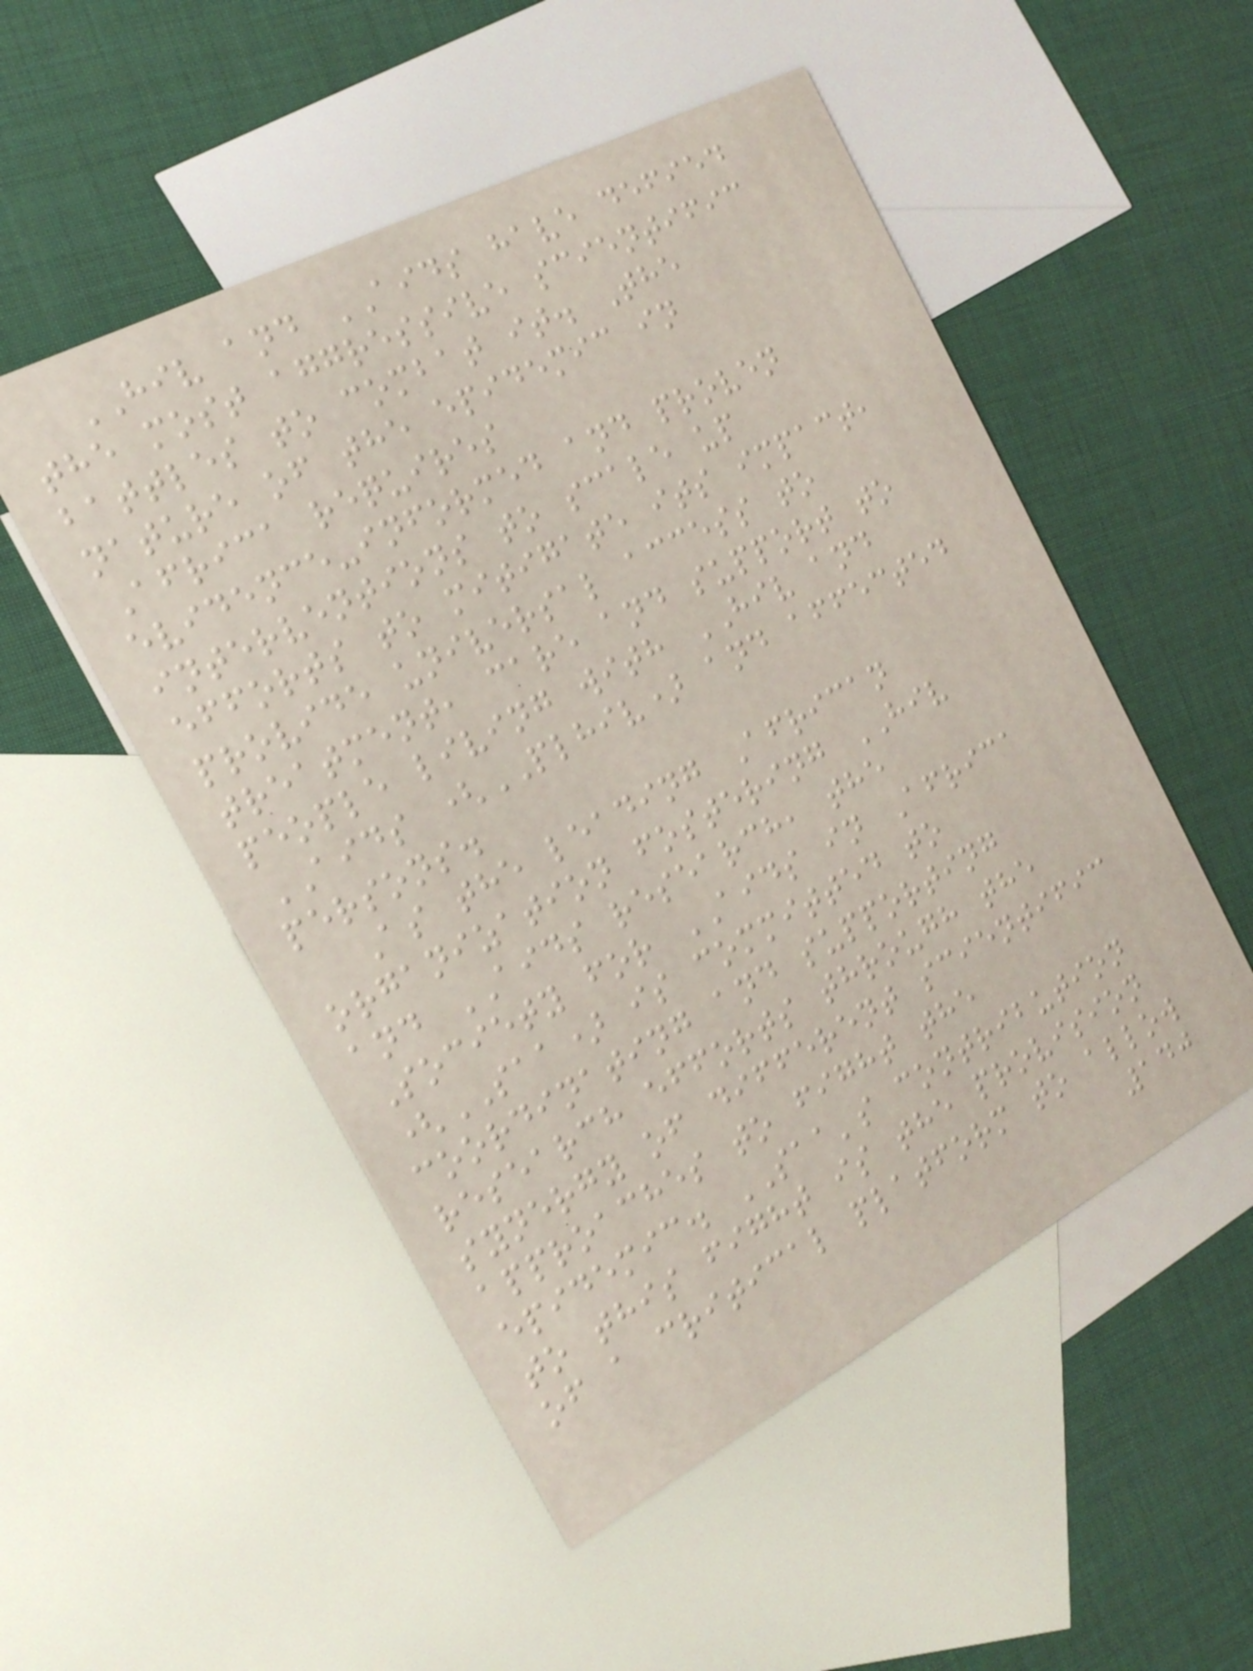HIV and AIDS have defied
the most aggressive scientific
battles to combat it. The
nature of the epidemic in
Africa requires
evidence-informed and proven
interventions to scale up
efforts to mitigate its impact,
provide universal access to
treatment, care and support to
people living with HIV and
AIDS (PLHIV) and affected
persons.
As the leading African
organization fostering HIV
and AIDS research, the
Society for AIDS in Africa
(SAA) is committed to
coordinating and supporting
research efforts through the
synergy of different scientific
approaches to fight the
epidemic. SAA's contribution
to this fight is the provision
of a critical platform to allow
140
